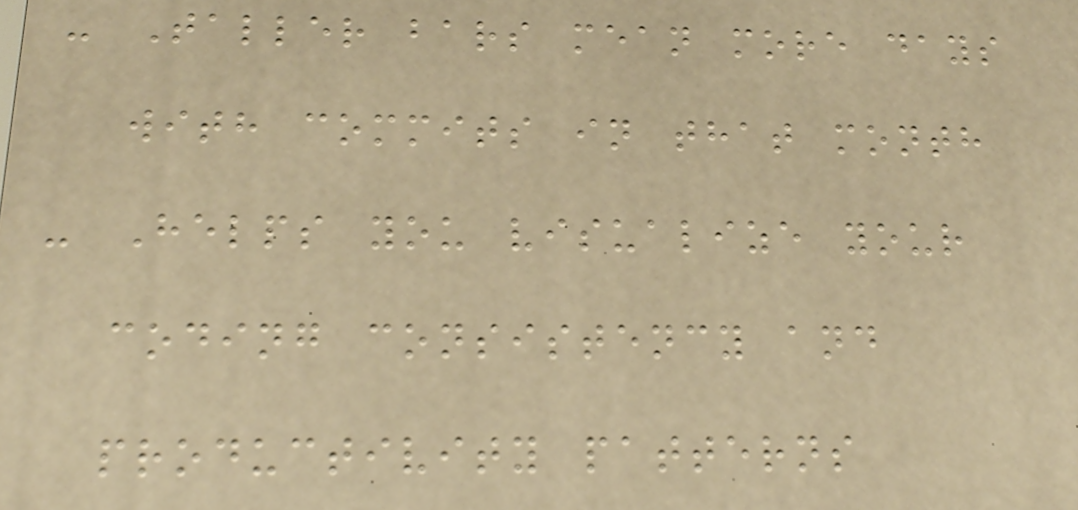- Taller bars mean more days
with commits in that month
- Helps you visualize your
coding consistency and
productivity patterns
